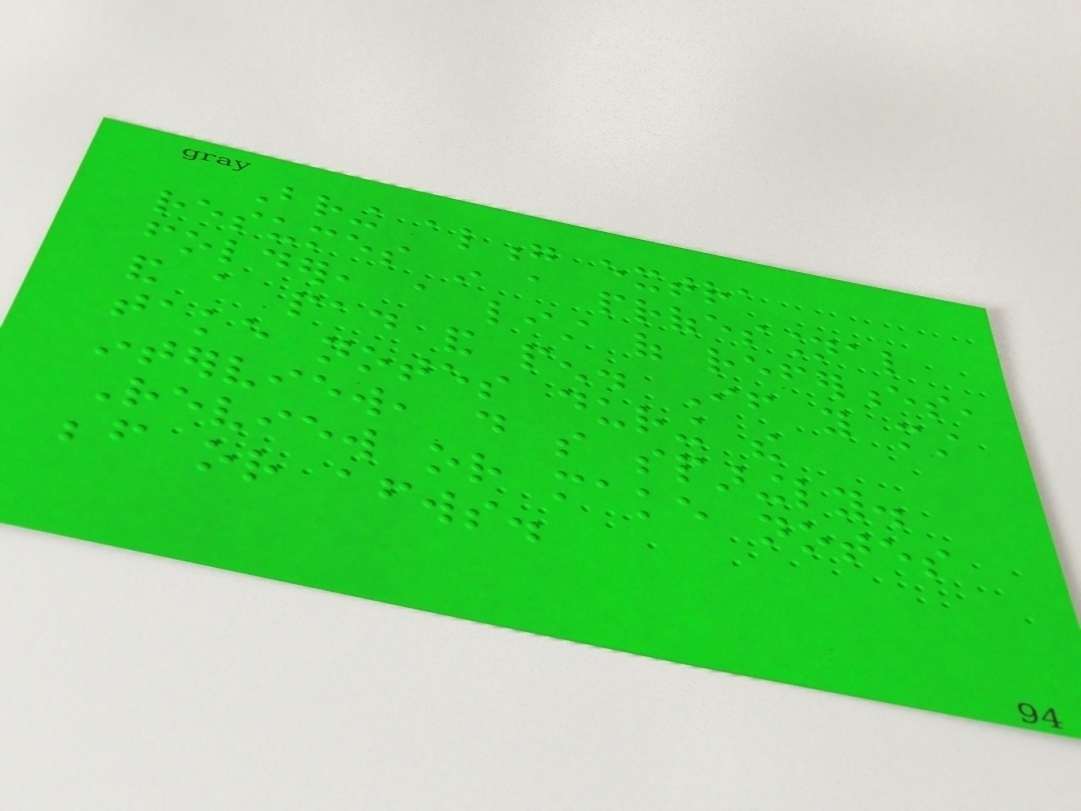Bring along extra
resumes in a professional
folder, a list of references,
and a pad and pen. If you must
take notes during the
interview, do so sparingly.
Review or make notes
before or afterwards.
